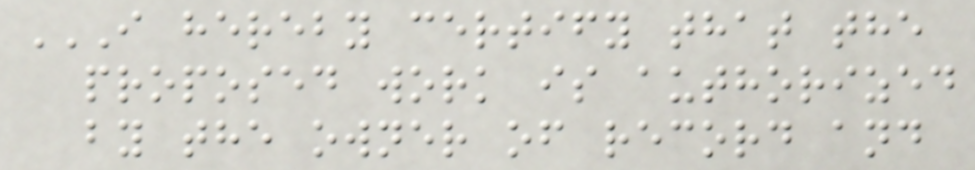I HEREBY CERTIFY THAT THE
PROPOSED WORK IS AUTHORIZED
BY THE OWNER OF RECORD AND
